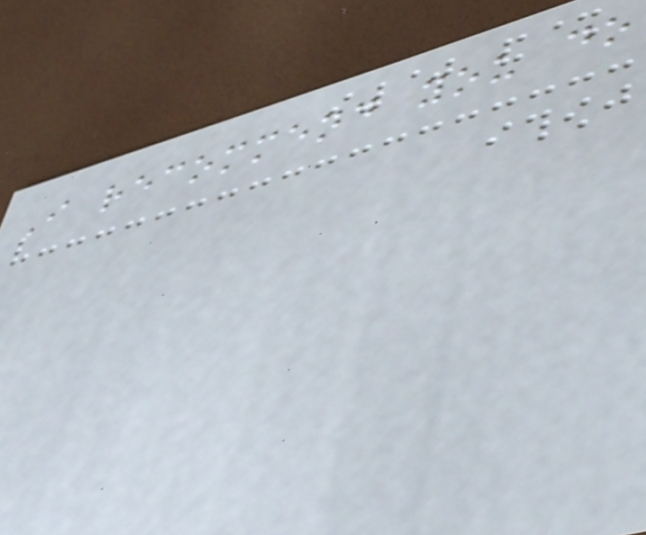I recommend you do
